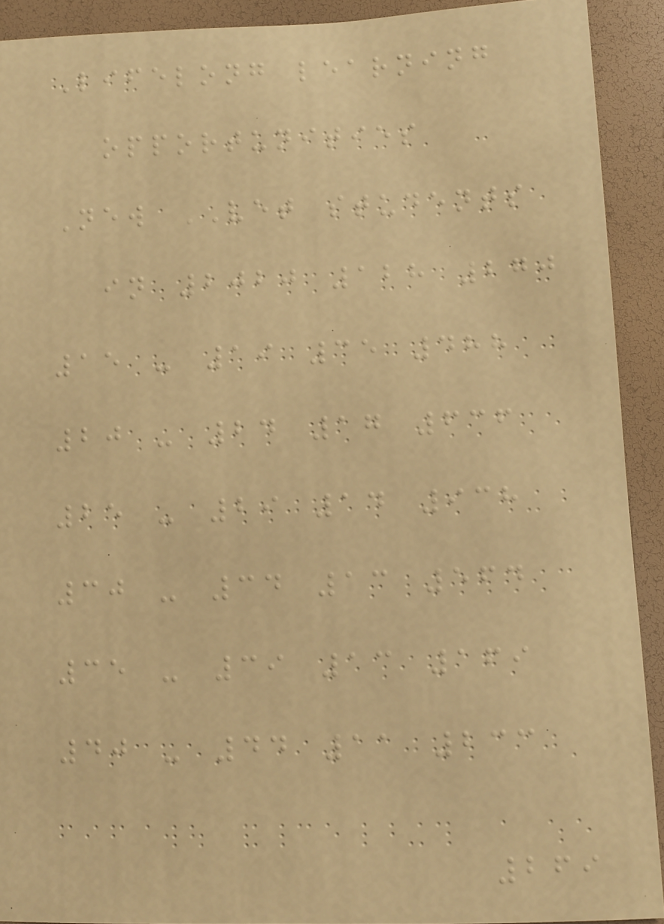Lifelong learning
opportunities
New VET students
in 2020 128 270
15 - 19 35 488
20 - 24 17 636
25 - 29 14 938
30 - 34 13 564
35 - 39 13 169
40 - 44 11 233
269
